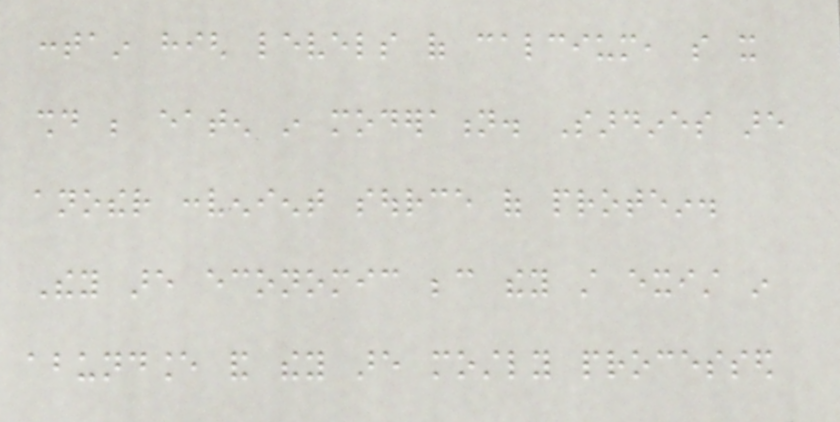contain high levels of calcium, so it
should be eaten in moderation. Sardines are
another convenient source of protein.
They are economic because they still exist in
abundance and they are mostly processed
